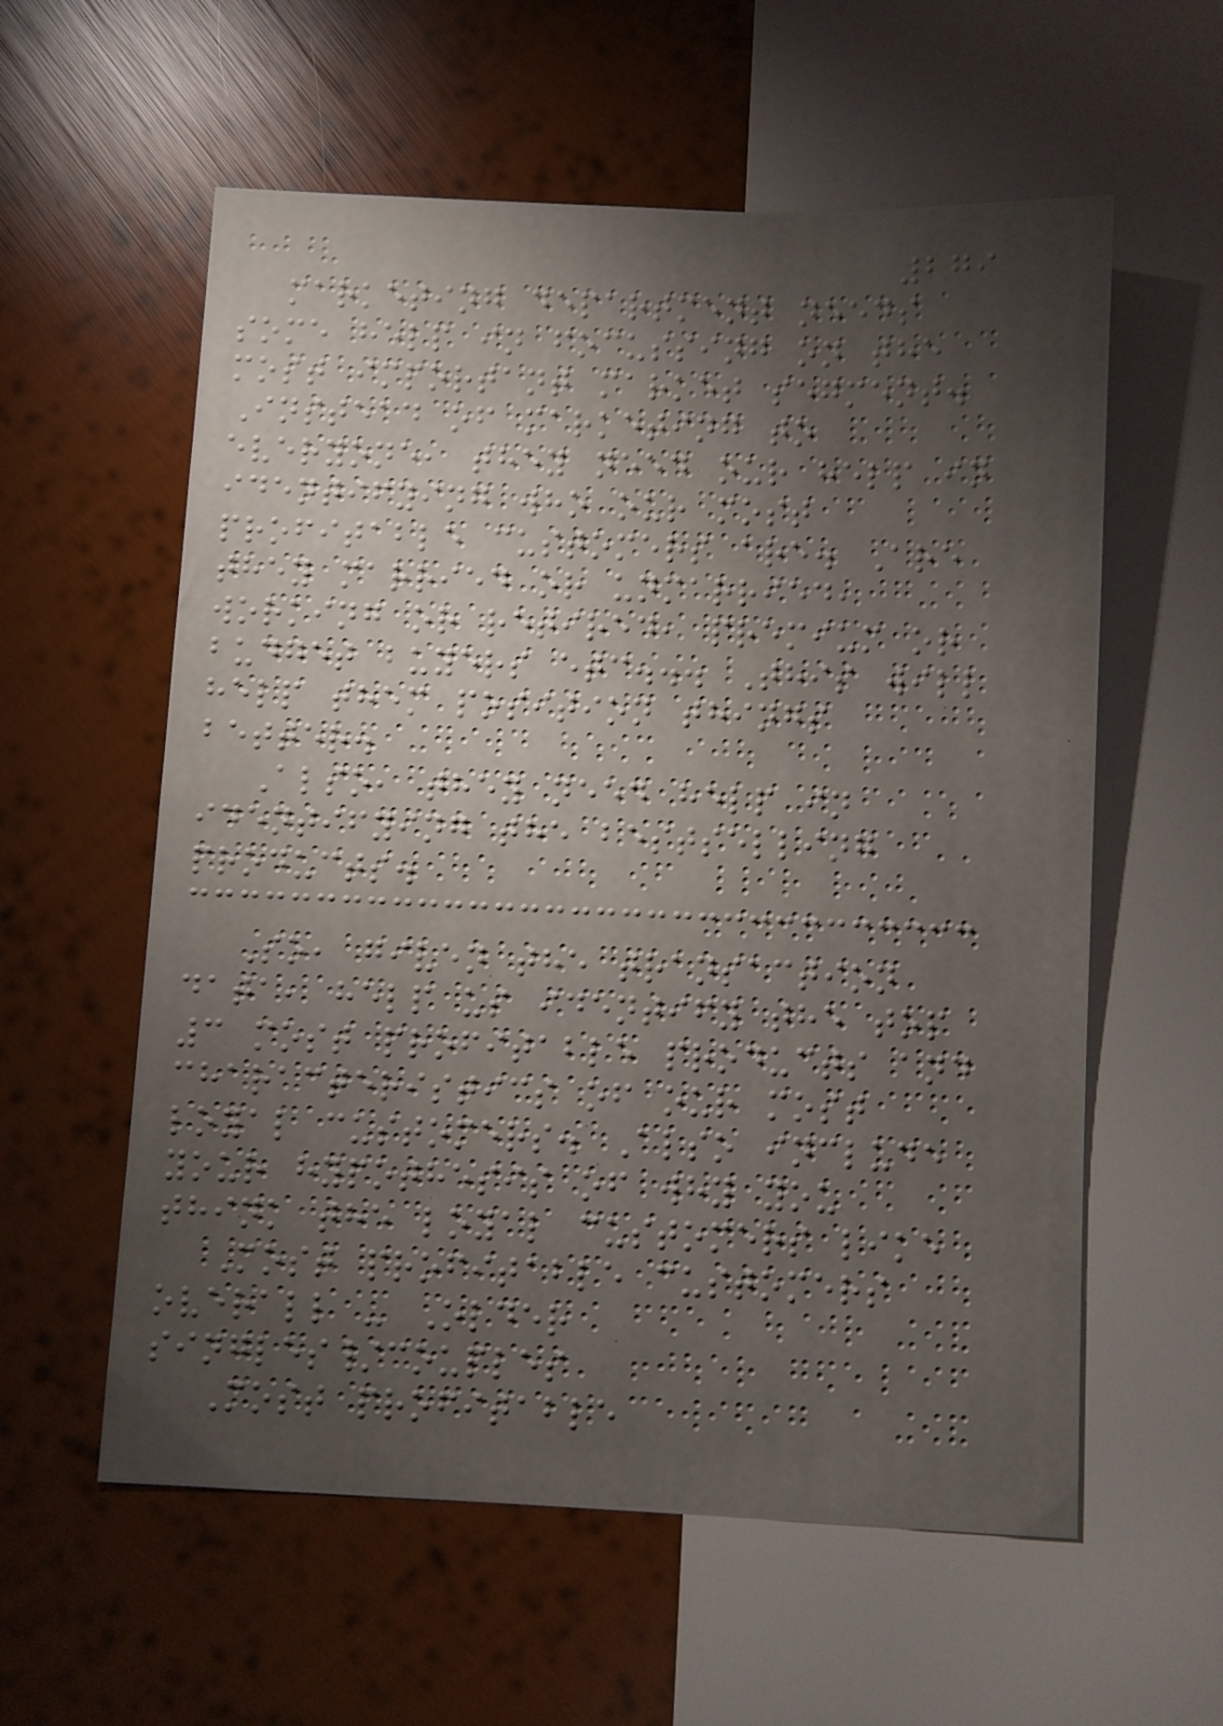279
marketing department needs
some help in focussing on the
most important market segment.
Instead of marketing to
everyone, they need our help in
identifying who our most
profitable customers are. Are
they married or unmarried,
working or retired, premium or
budget buyers etc... This will
help them position things
better.
Also, they need help in
identifying the bestselling
products.
So, given the transaction
data, help us identify the top
3 most profitable products and
characteristics of our most
loyal customers. Also include
your hypothesis of why you
think the loyal customers like
Most profitable customers
overall - Older
singles/couples
Most profitable
